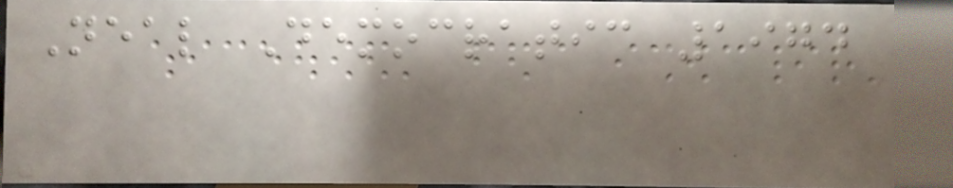Neal Democratic 1974
